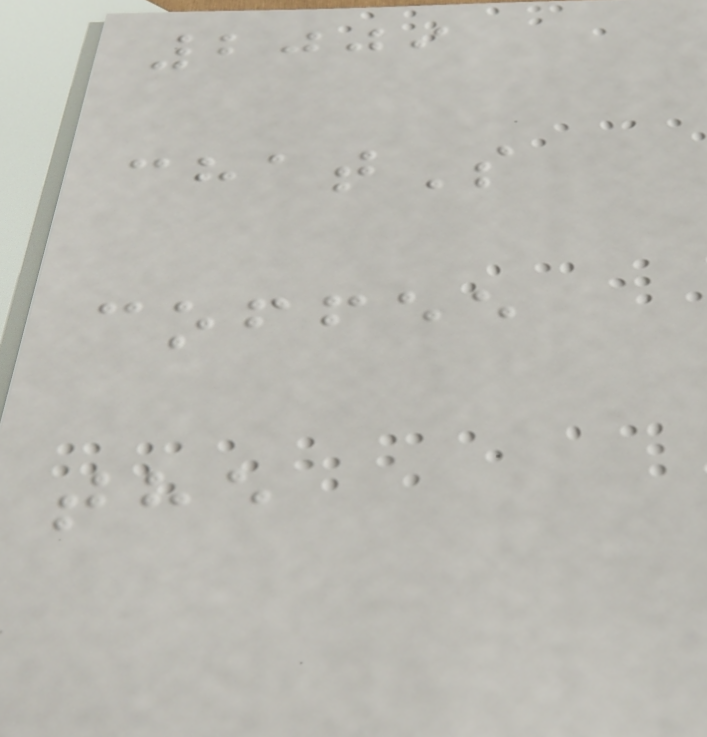2009
chatS
coffee
the
